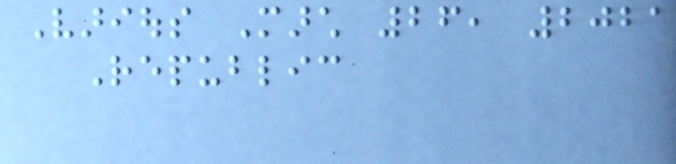Various March 26, 2021
Republic
